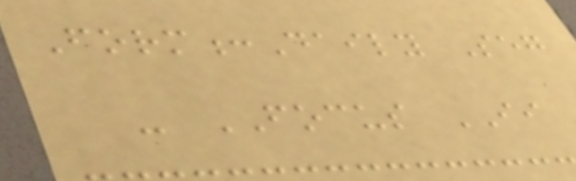Form:Daily Seg
- FOCUS II
